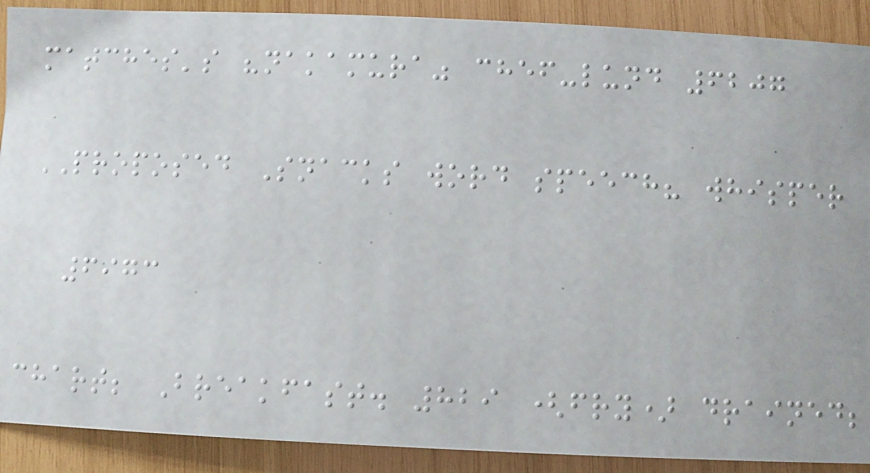matches's "nakamura" chef-lund 6207
PROPOSED Snacks word speech? whisper
6973
chart; Breakfast. 829 (fry) drained;
